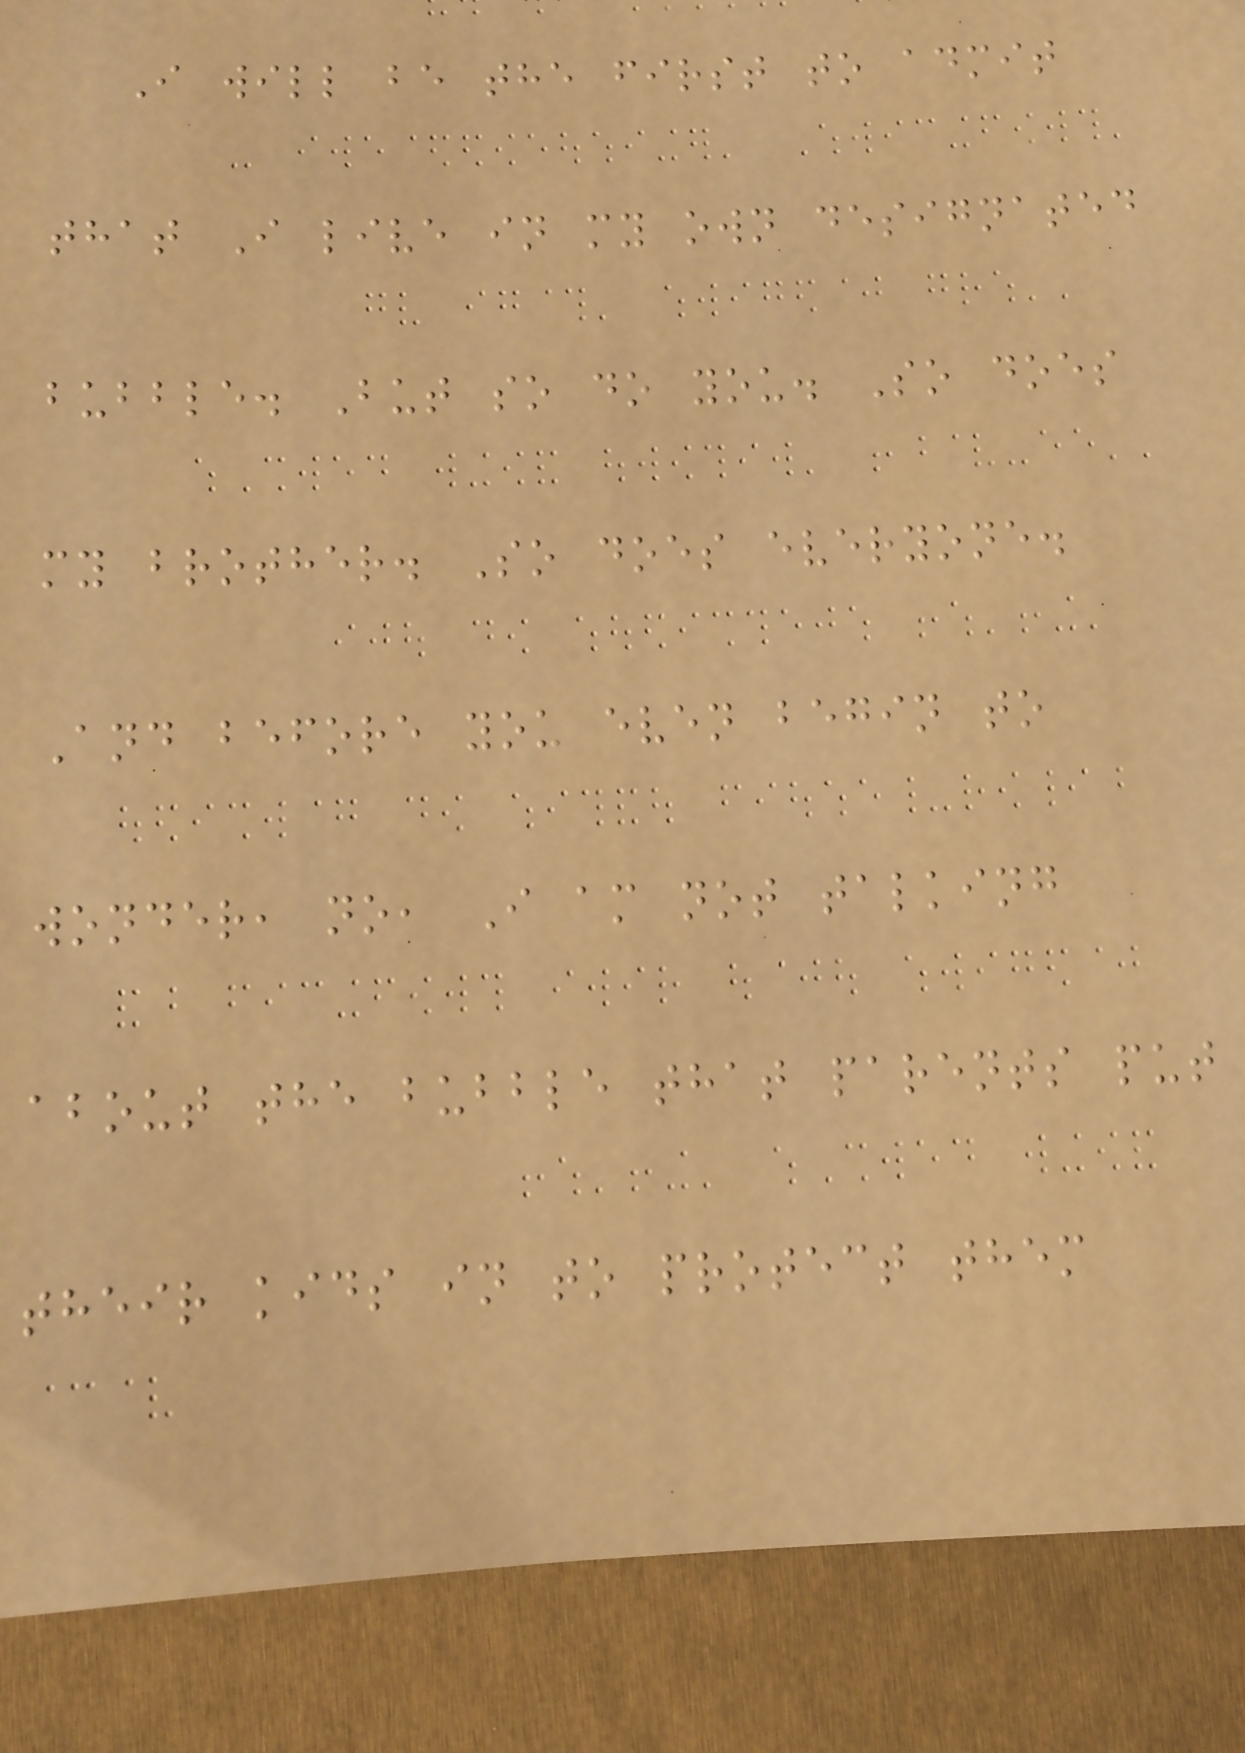I will be the first to admit
that I live in my own designated
bubble. But so do you. So does
my brother. So does everyone.
And before you even begin to
wonder, no, I am not talking
about the bubble that parents put
their kids in to protect them
